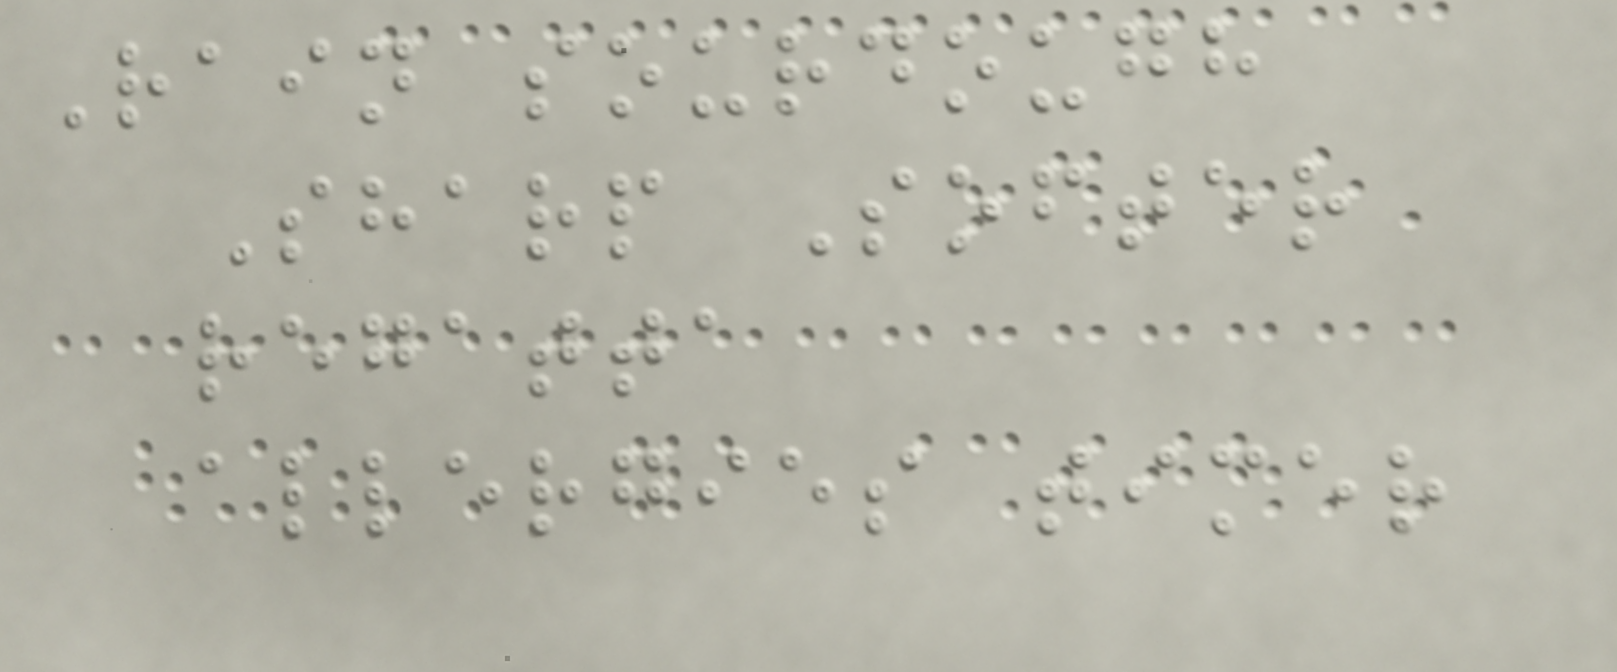Rain sourdough
Sharp Softer
regatta
allergies timer
